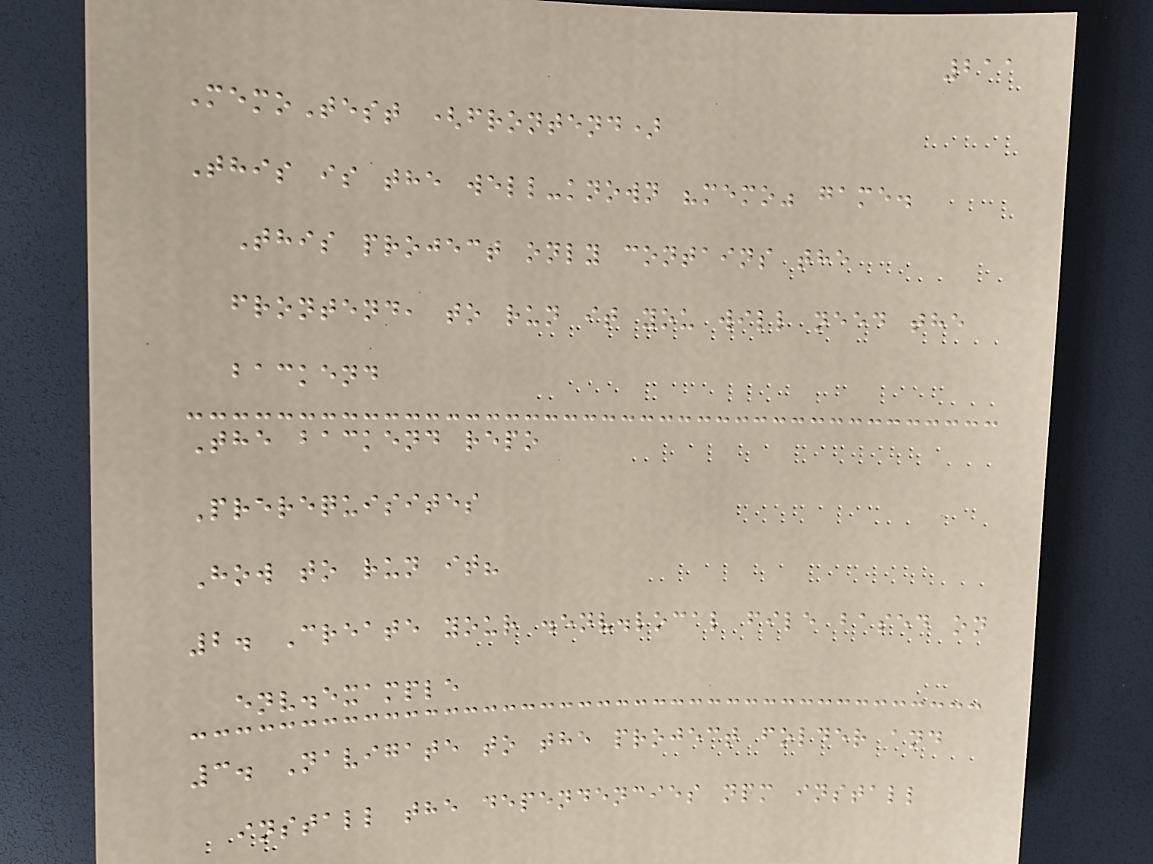211
MemoTest (frontend)
This is the well-known "memo" game.
This project only contains the
frontend, to run it you will need the
backend
The backend repo
Prerequisites
How to run it?
2. Create your .env.local file based on
env.example
3. Navigate to the project folder and
install the dependencies npm install
